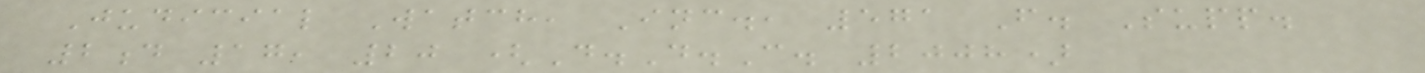Judicial Watch, Inc., 571 F. Supp.
2d 17, 20 (D.D.C. 2008)
